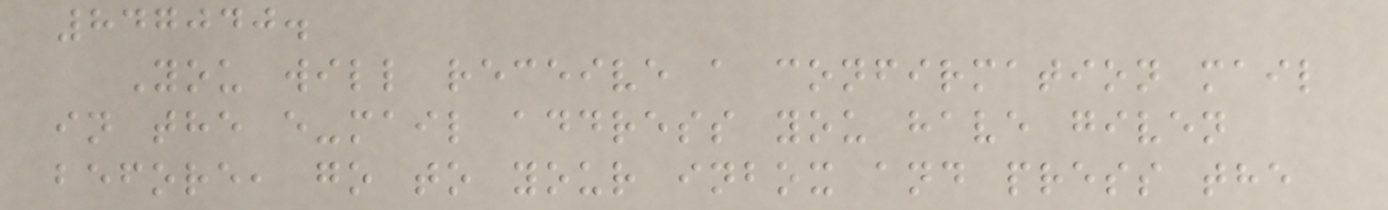847040.
You will receive a confirmation mail
in the e-mail address you have given
before, go to your inbox and press the
